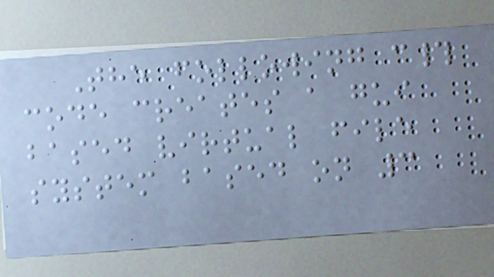The following c#
code creates a gui
based virtual file
system based on 3
